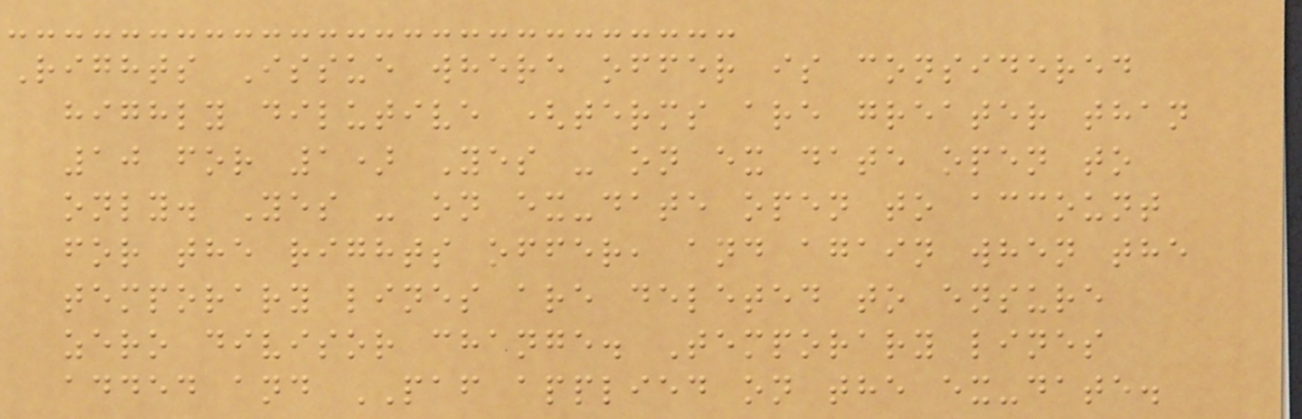Rights Issue where offer is considered
highly dilutive (terms are greater than
10 for 1) Yes - on ex date open to
only. Yes - on ex-date open to account
for the rights offer, and again when the
temporary lines are deleted to ensure
zero divisor change. Temporary lines
added and PAF applied on the ex-date.
